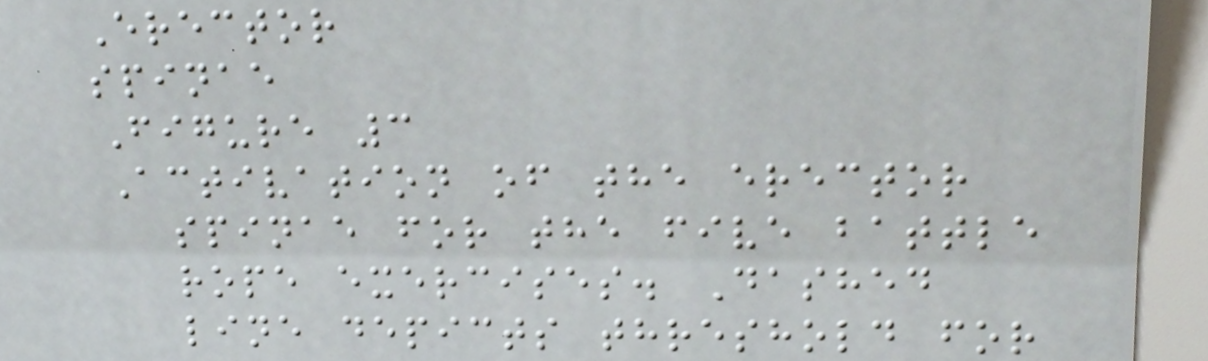Erector
spinae
Figure 3
Activation of the erector
spinae for the five battle
rope exercises. Dashed
line depicts threshold for
